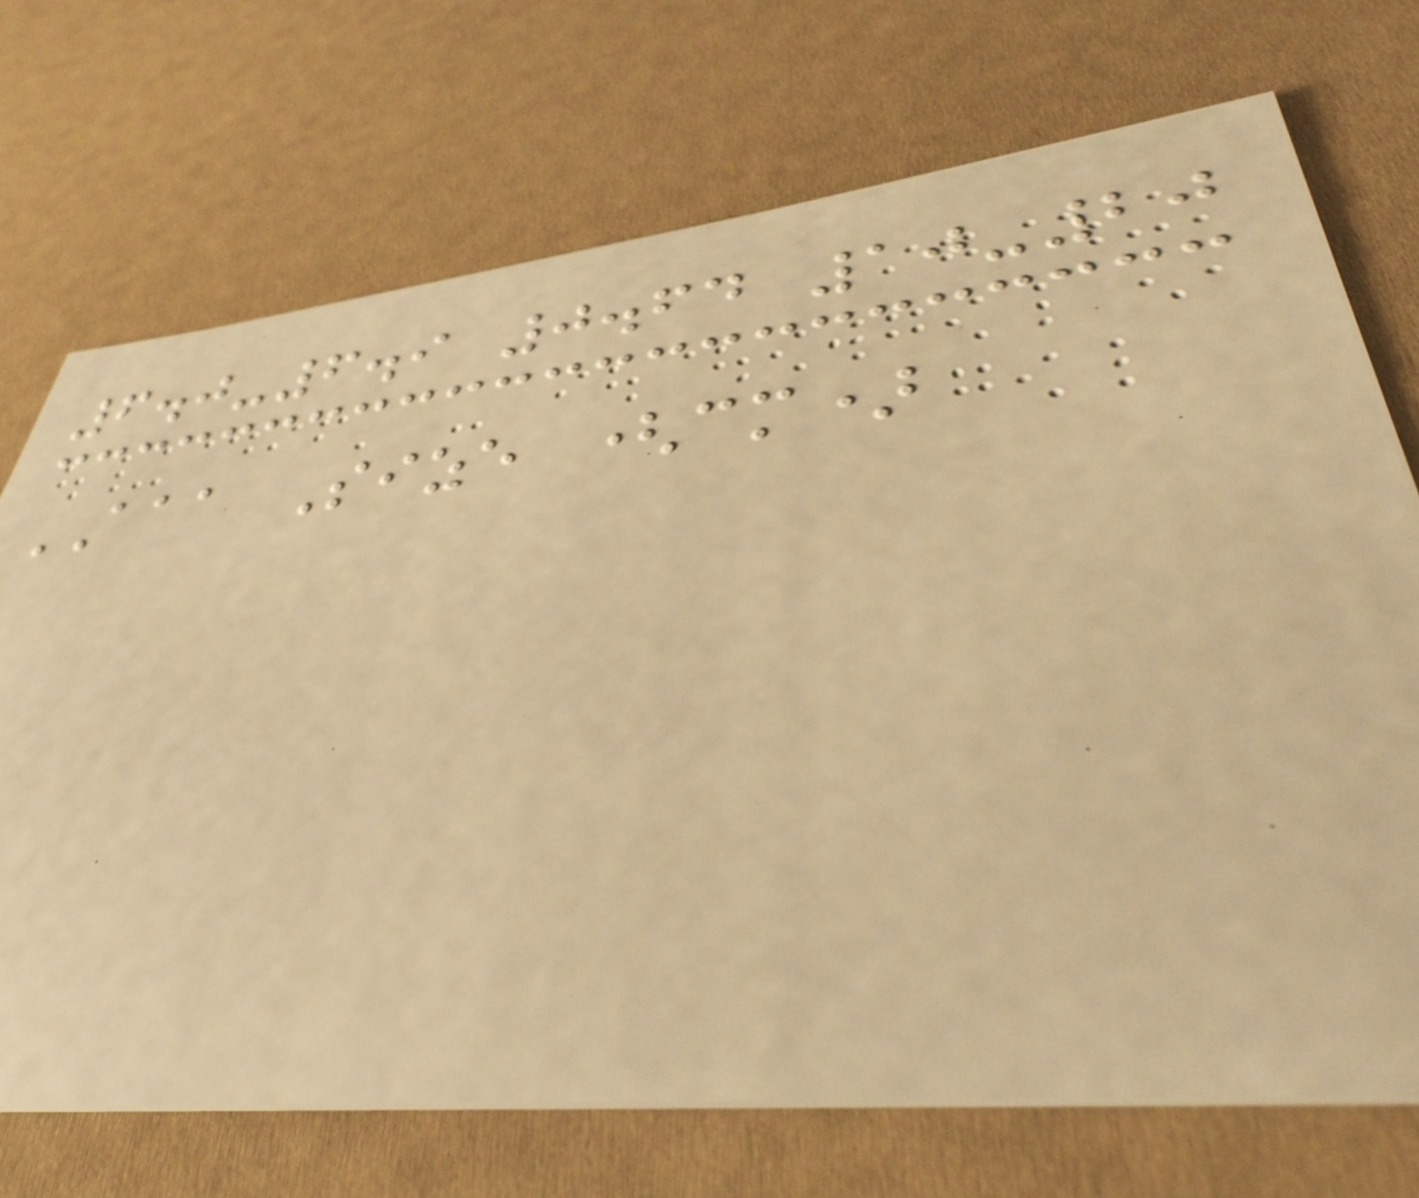6.0-6.9 0.64 10-20
AAA Size (cm)
